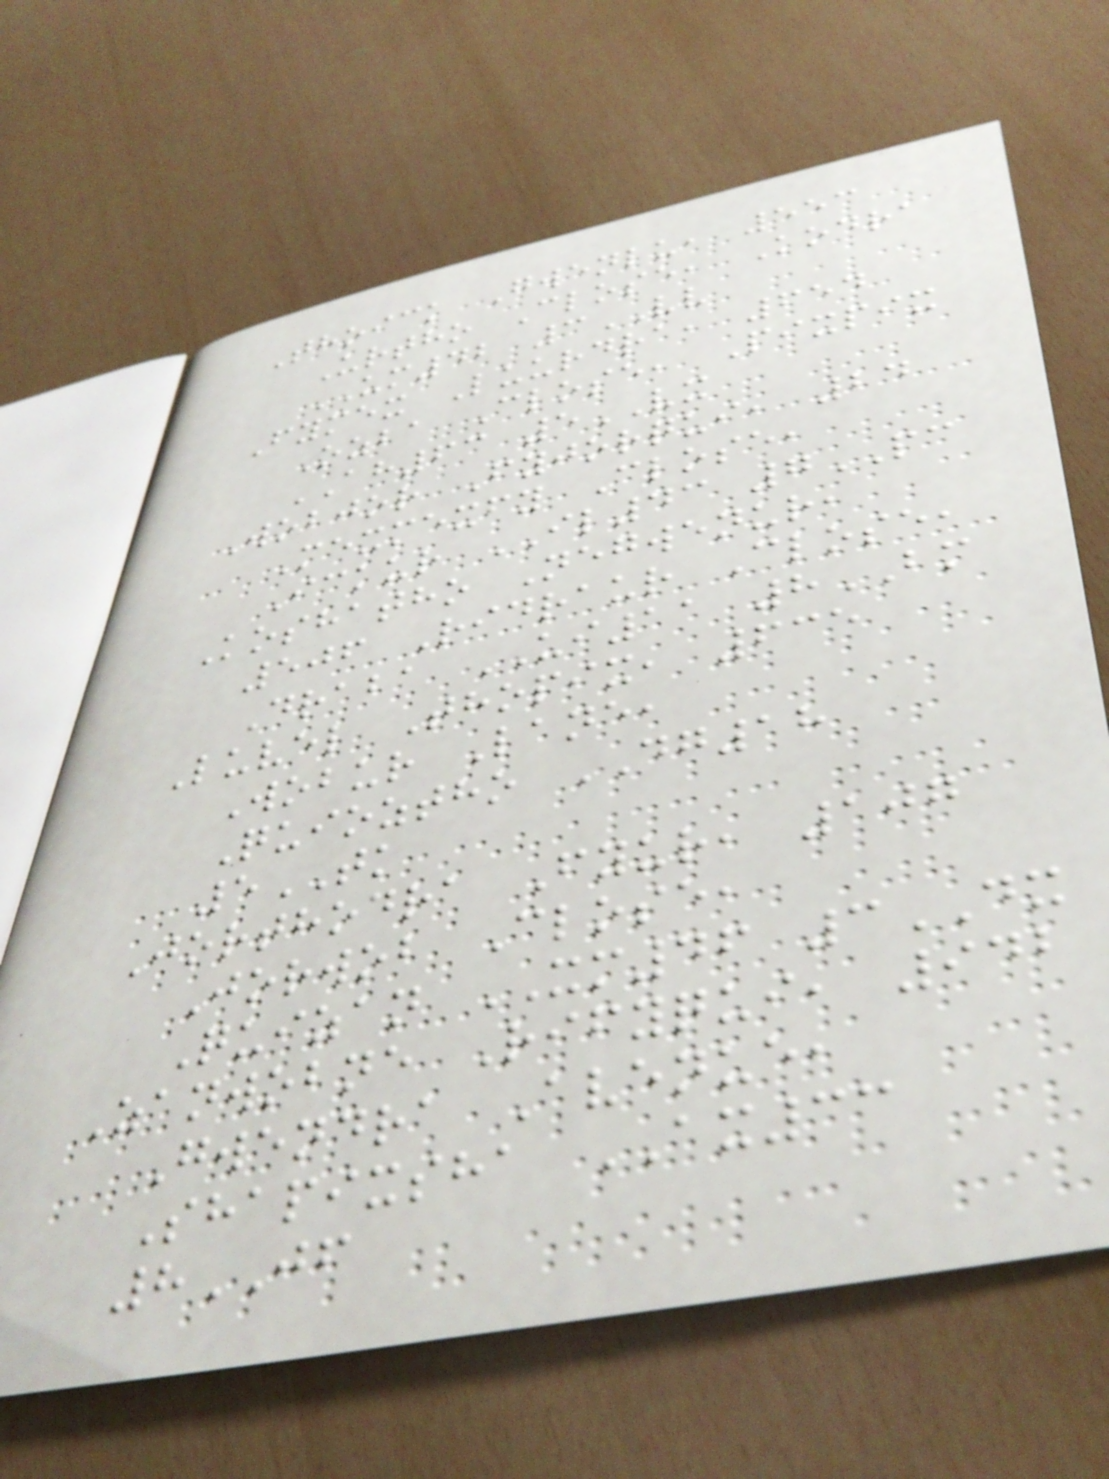Thoick Gwenlu, 553
Urtho Close, Kodra
UM42 3VV
Fymex Luurdra, 654
Ozba Close, Pixpix
AH63 5VX
Wobjor Fyjorqui, 24
Mexmexfy Close,
Ickur IL43 7PC
Koshatho Negwenur,
506 Ridraur Close,
Draba UI11 8BM
Luvel Thopix, 635
Wobur Lane,
Quioztho DG18
5TK
Jorthodra Fyur, 107
Jorwob Close,
Quizan XM46 3DX
Zanwobne Rifyqui, 942
Gwendra Avenue,
Shapixsha AX33
8JF
